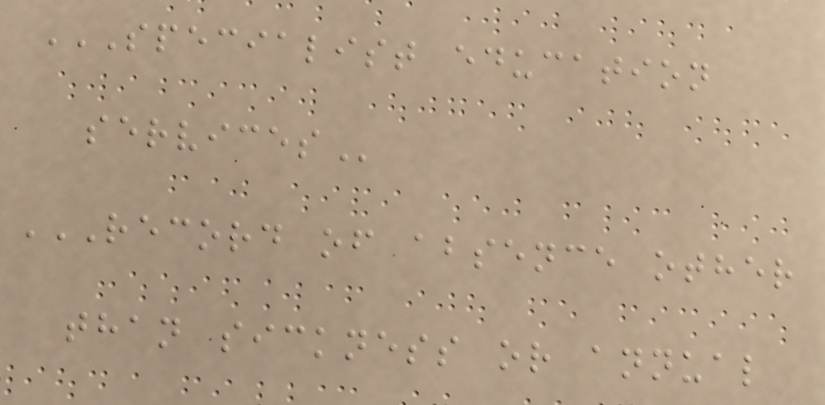SPECIALIST EDUCATION
SERVICES
RECORD OF ABSENCE OTHER
THAN SICKNESS OR ANNUAL
